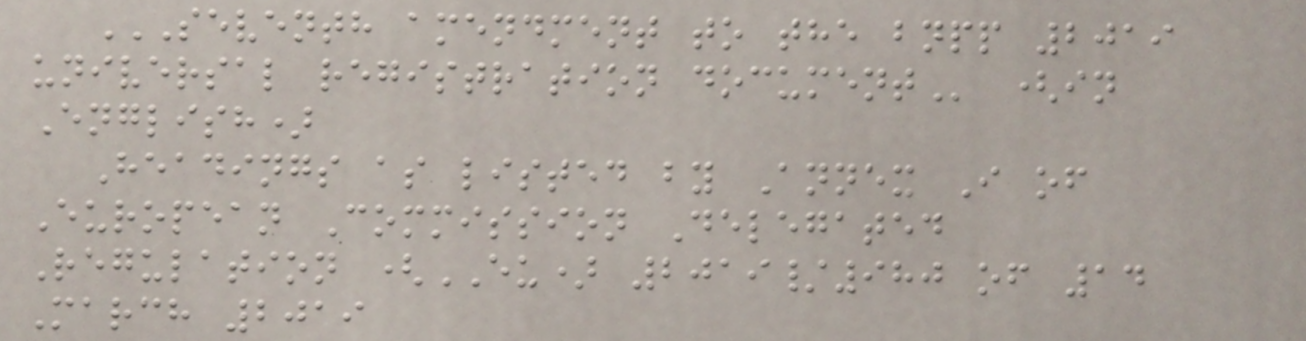SEVENTH AMENDMENT TO THE BNPP 2019
UNIVERSAL REGISTRATION DOCUMENT (in
English)
Headings as listed by Annex I of
European Commission Delegated
Regulation (EU) 2019/980 of 14
March 2019
